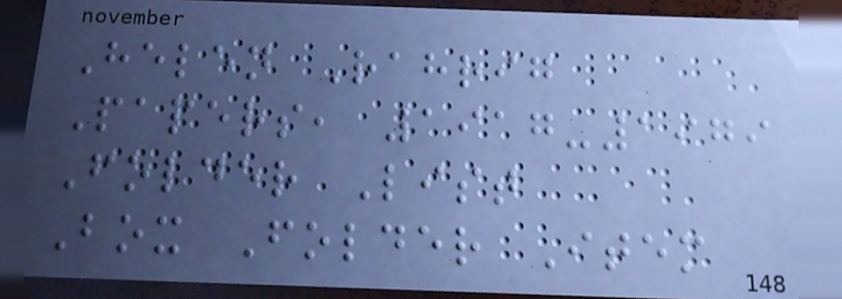Helen Rahrig
Papers, 1917-1979
Folder List
Box Folder Item
